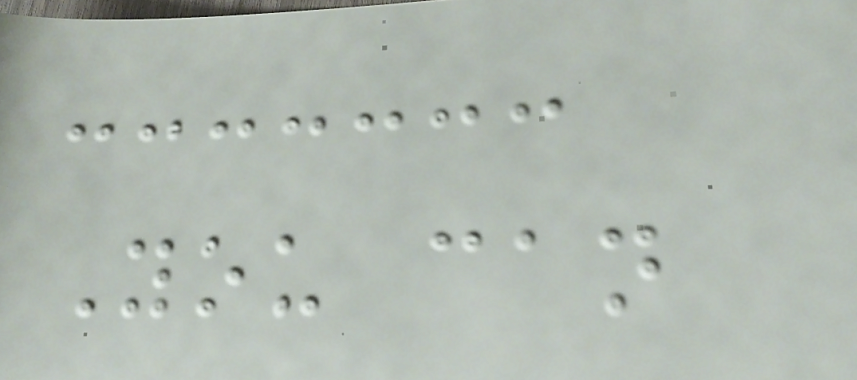You can
